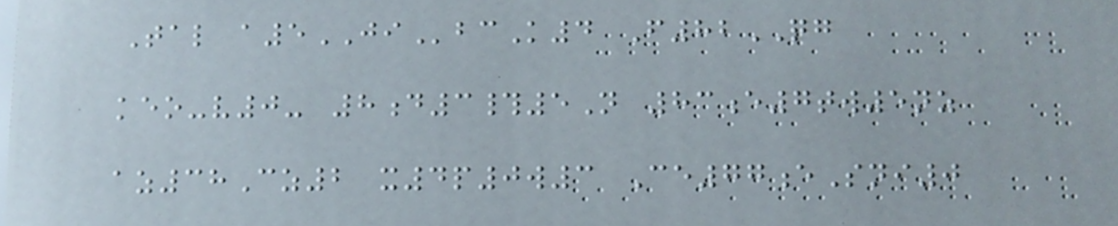Tal a5JIbcK4 F82QG
keo-v0- 8d3#5N 83e7tw5nz
az38Cz2 x4p0w3 Ce77eSni0
